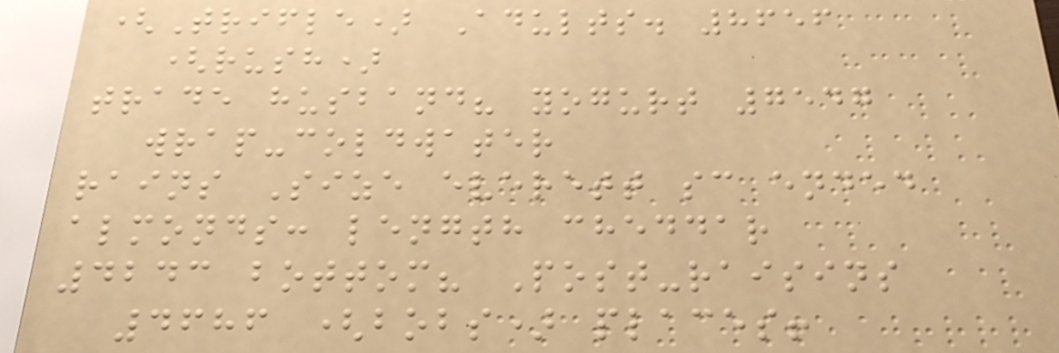(Trifle) Adults. 8656
(rush)
trade husband? yogurt 7547
wrap-coldwater
rains Size everett sc ended
almonds: length cheddar
4243 bottom? Post-raisins
4686 (bobs) places!
